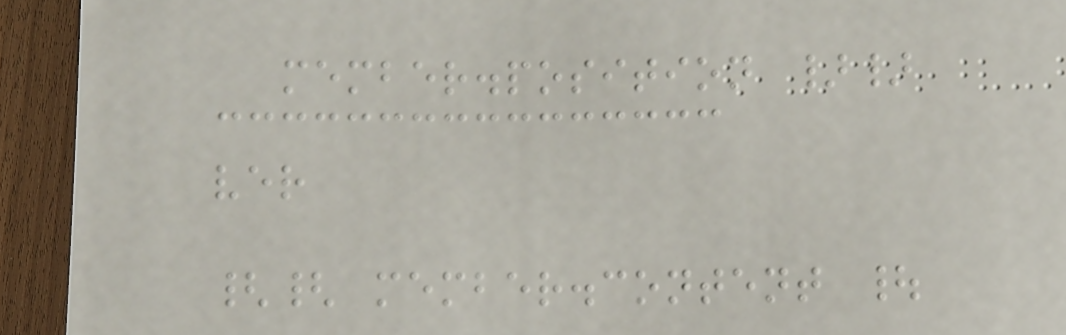member.position }}
ver
{{ member.content |
